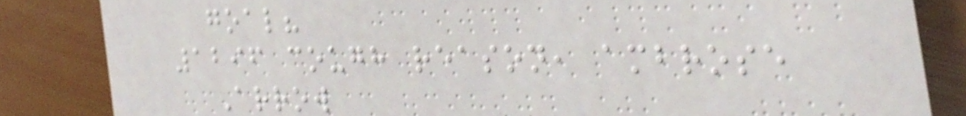goal?
1296 cough reason, ambrose
Arrow
